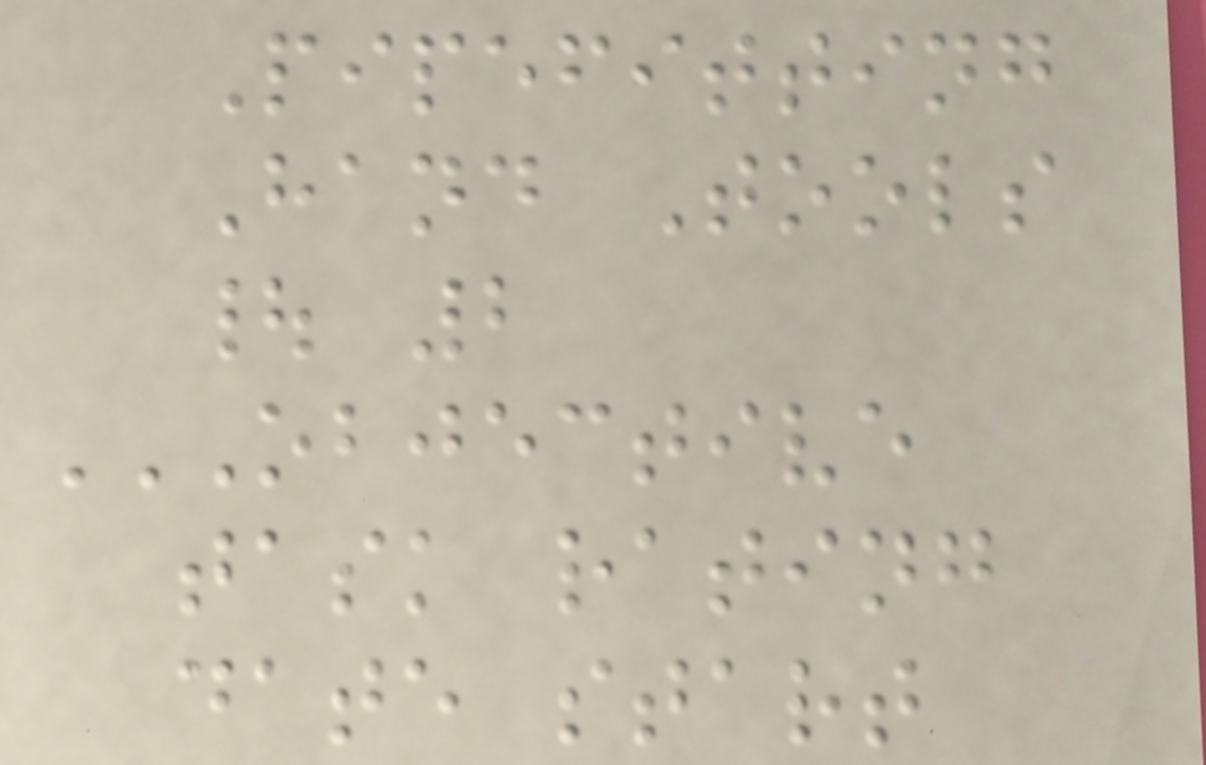Pipefitting
Hand Tools
| 2
OBJECTIVE
TASK RATING
DATE START
